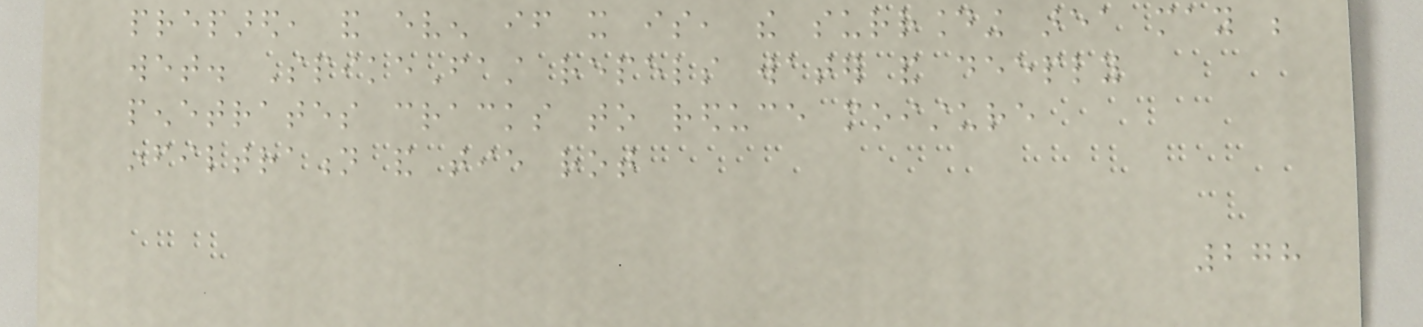prepared, and even if it is, the surrounding area may be
wet. SpikeFast repels water and deeply
penetrates cracks to reduce moisture
infiltration and tie rot
278
